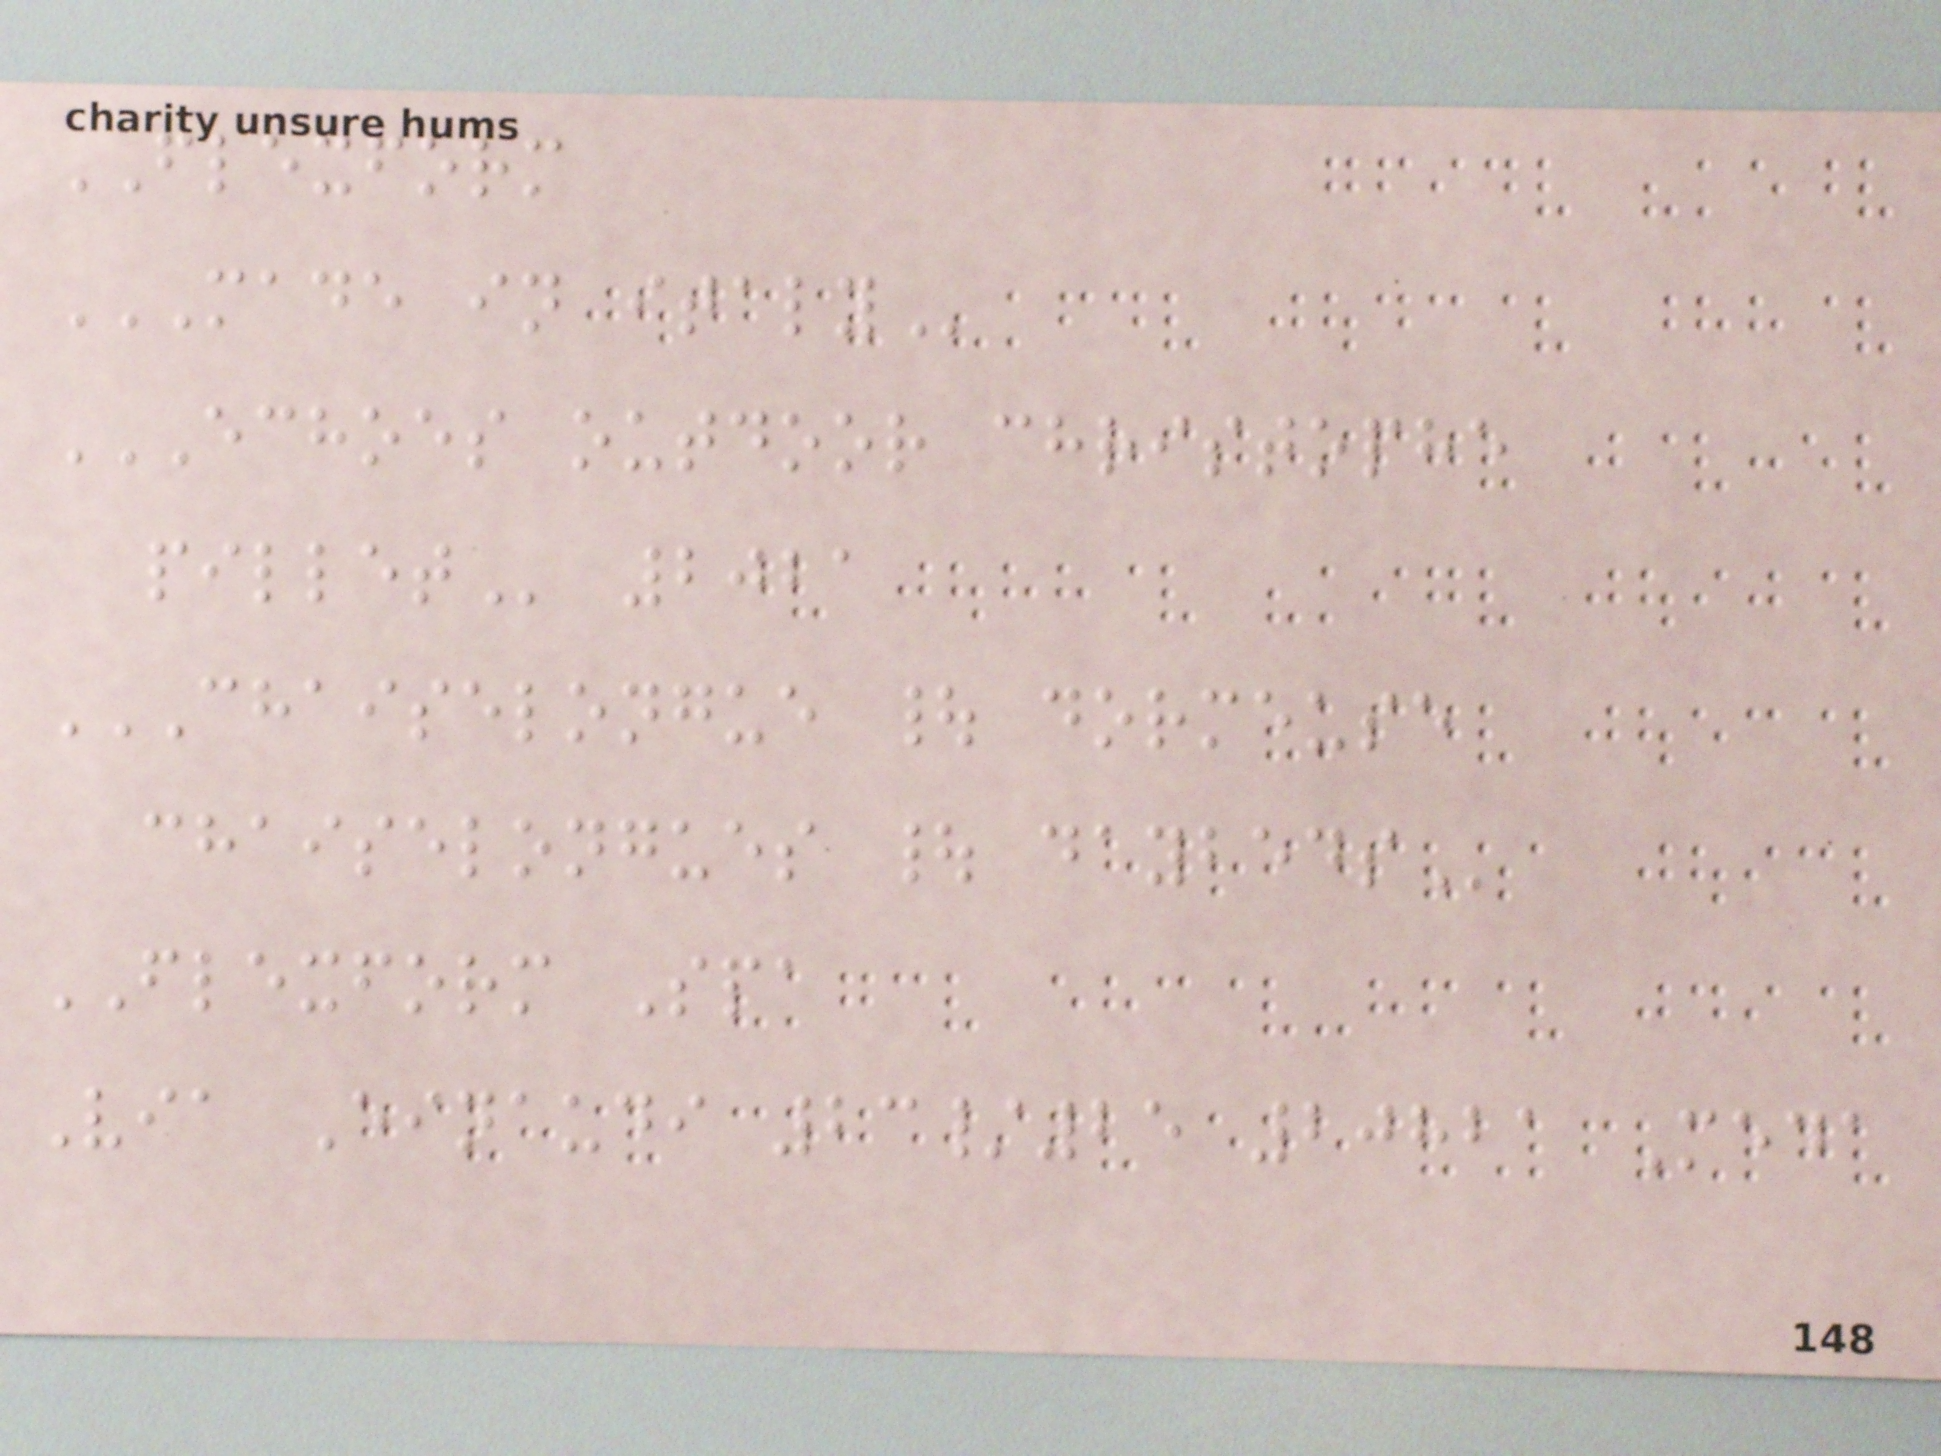FLEXFORM
MADE IN ITALY
ECHOES OUTDOOR CHRISTOPHE
PILLET 2021
CHAISELONGUE | DORMEUSE
CHAISELONGUES | DAYBEDS
FLEXFORM Spa
Via Einaudi 23/25 20821 Meda
